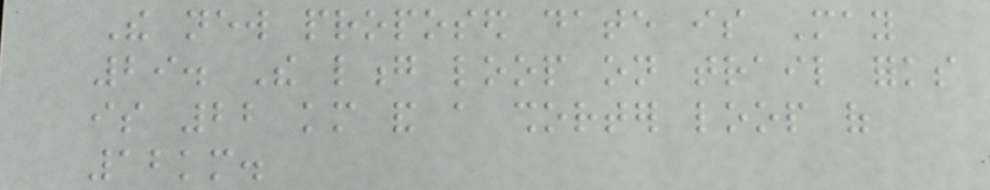The new proposed date is May
29. The long loop on trail forks
is 22 km and a shorter loop of
12km.
